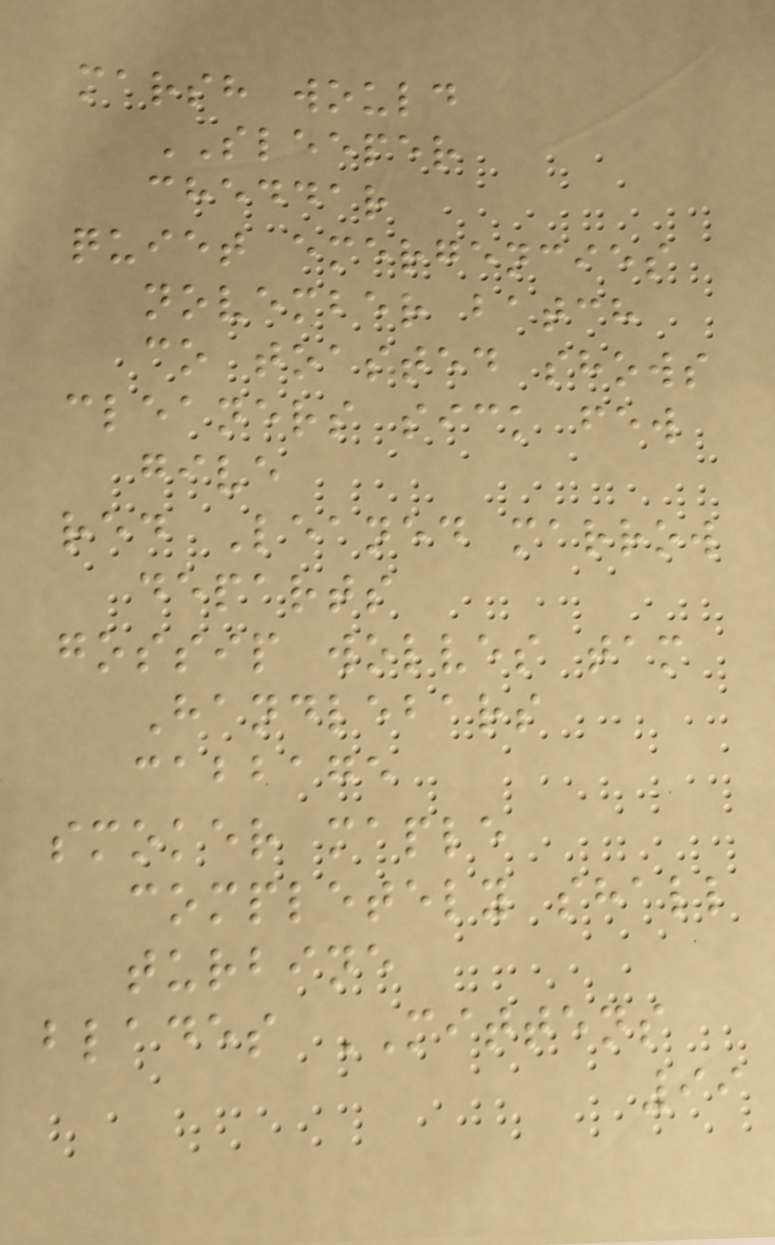marsh would
SLEEPER
cheddar
quiet emergencies
november batch
co toasted shows
cleaners sick few
give
red Leaned marrow
departs
gossip wolves tam
Handlebars
cabbage
smoker maple
completely shall
turbine
blades MITTENS
99
